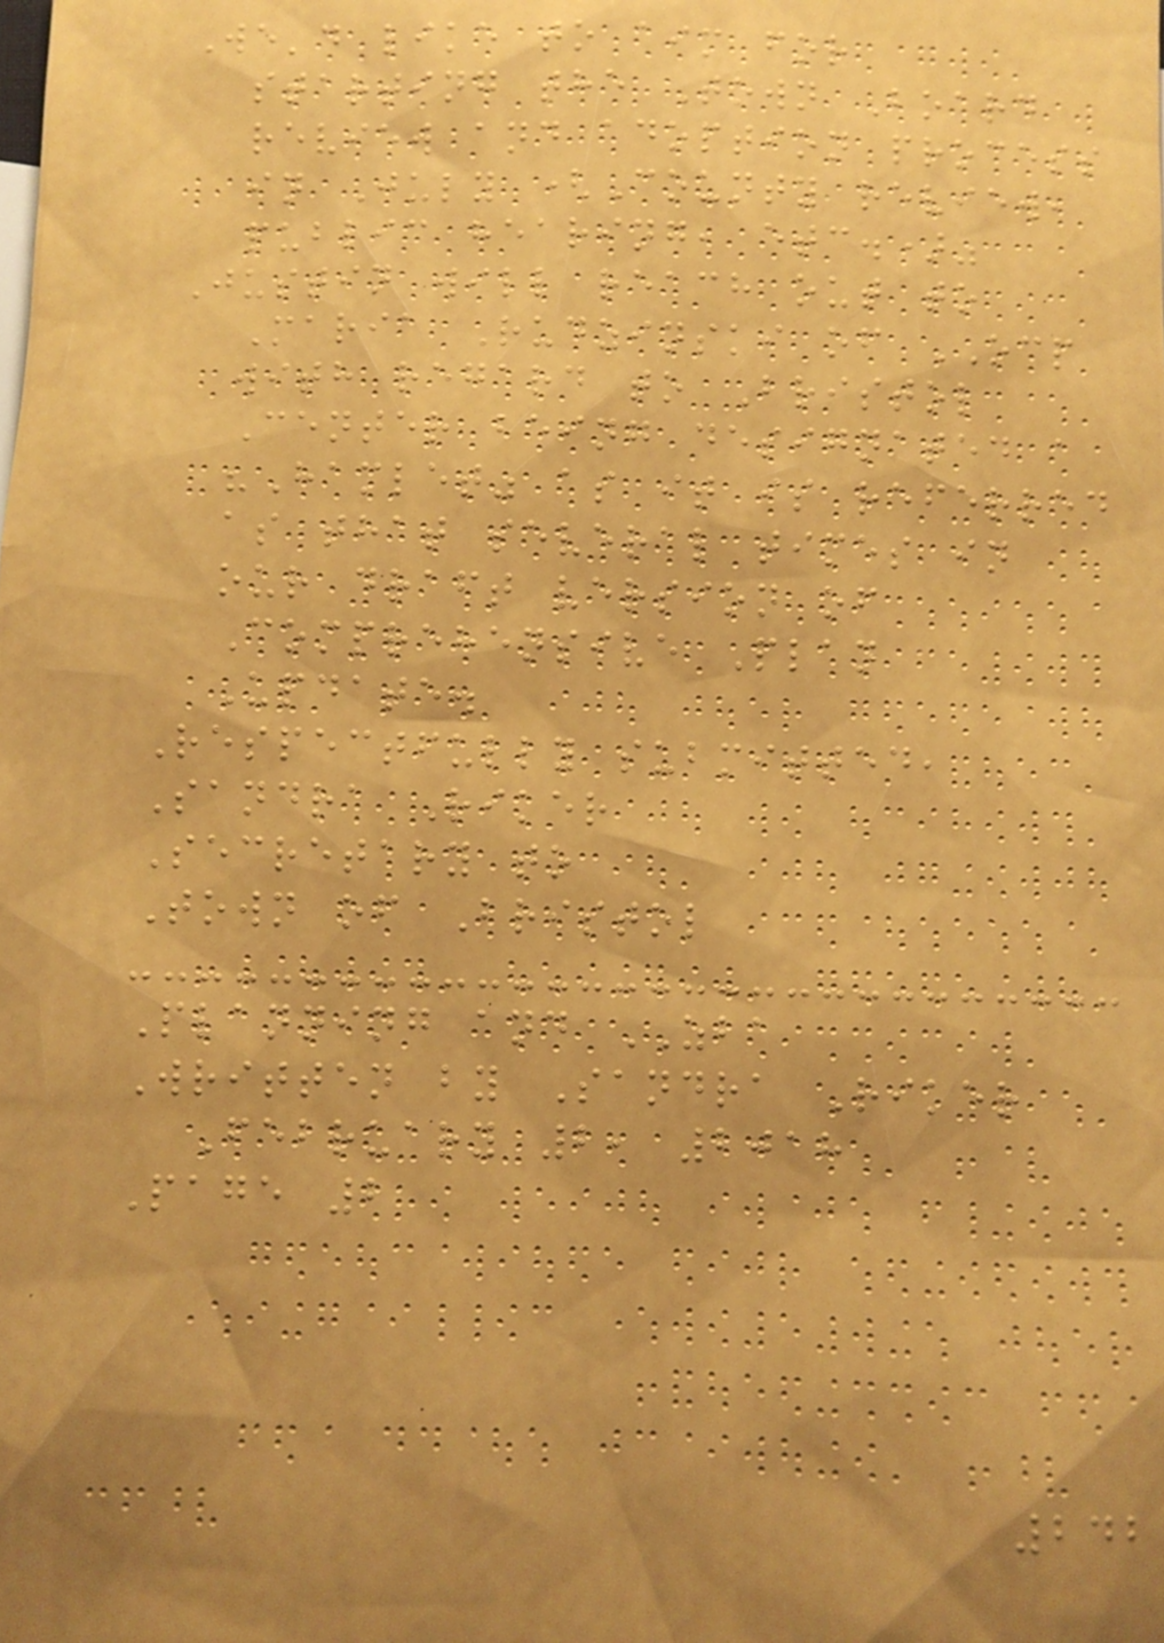We'd like to aim for
starting the Town Board
review and adoption process
in July (County review,
public hearing, etc.)"
Justin will reach out to
Maria Rudzinski of OCP
with regard to Bristol
Center being designated a
"Hamlet" as it is referred
as that several times in
our draft version of
Comprehensive Plan
Update.
Respectfully submitted,
Sandra Riker
Secretary to
Town of Bristol
Planning and ZBA
Written by Sandra Riker
February 2, 2018
Page 2
242
